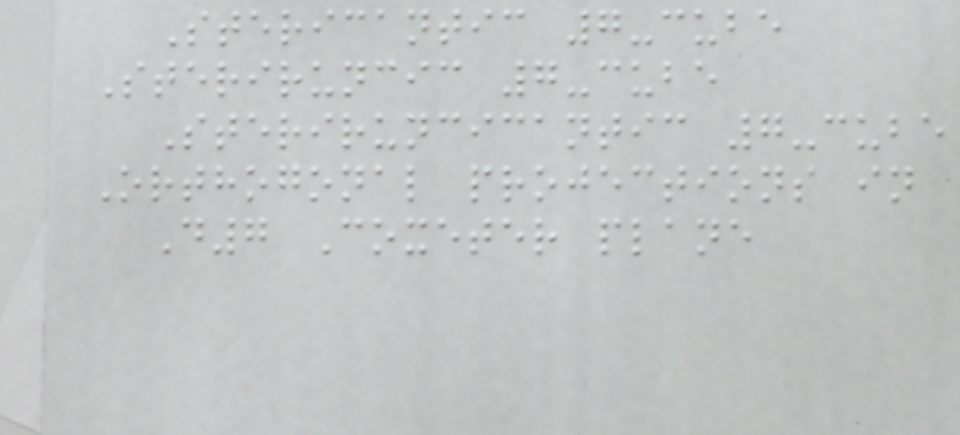Stericantic 7-cube
Steriruncic 7-cube
Steriruncicantic 7-cube
Orthogonal projections in
D7 Coxeter plane
